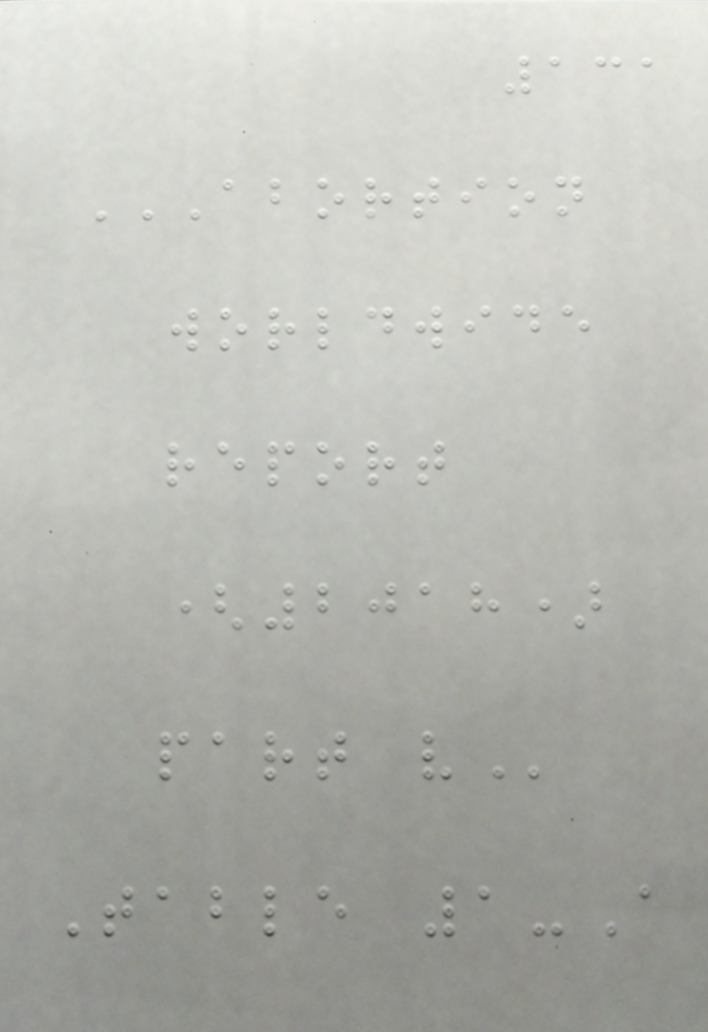131
ABORTION
WORLDWIDE
REPORT
(2018)
PART V
Table 1-A
